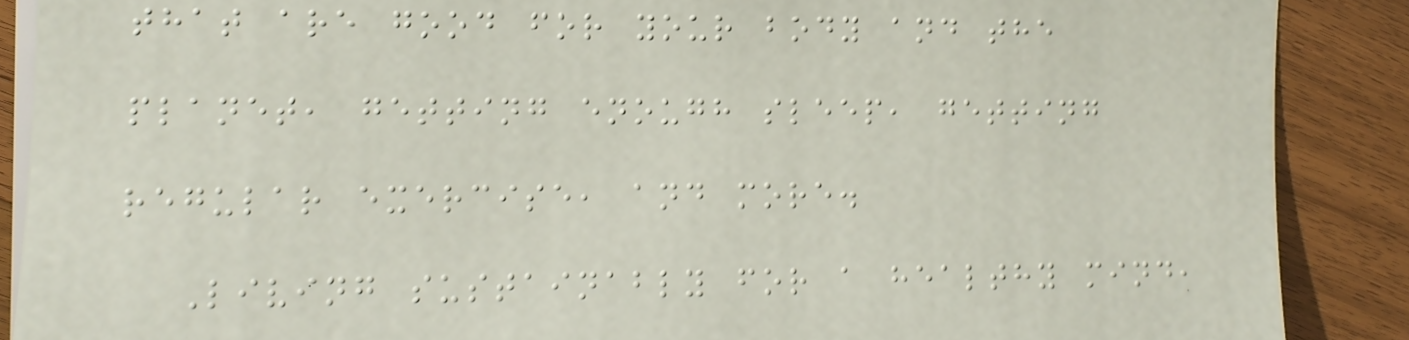that are good for your body and the
planet, getting enough sleep, getting
regular exercise, and more.
Living sustainably for a healthy mind,
